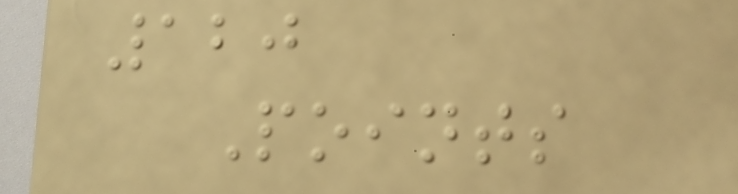120
Points
